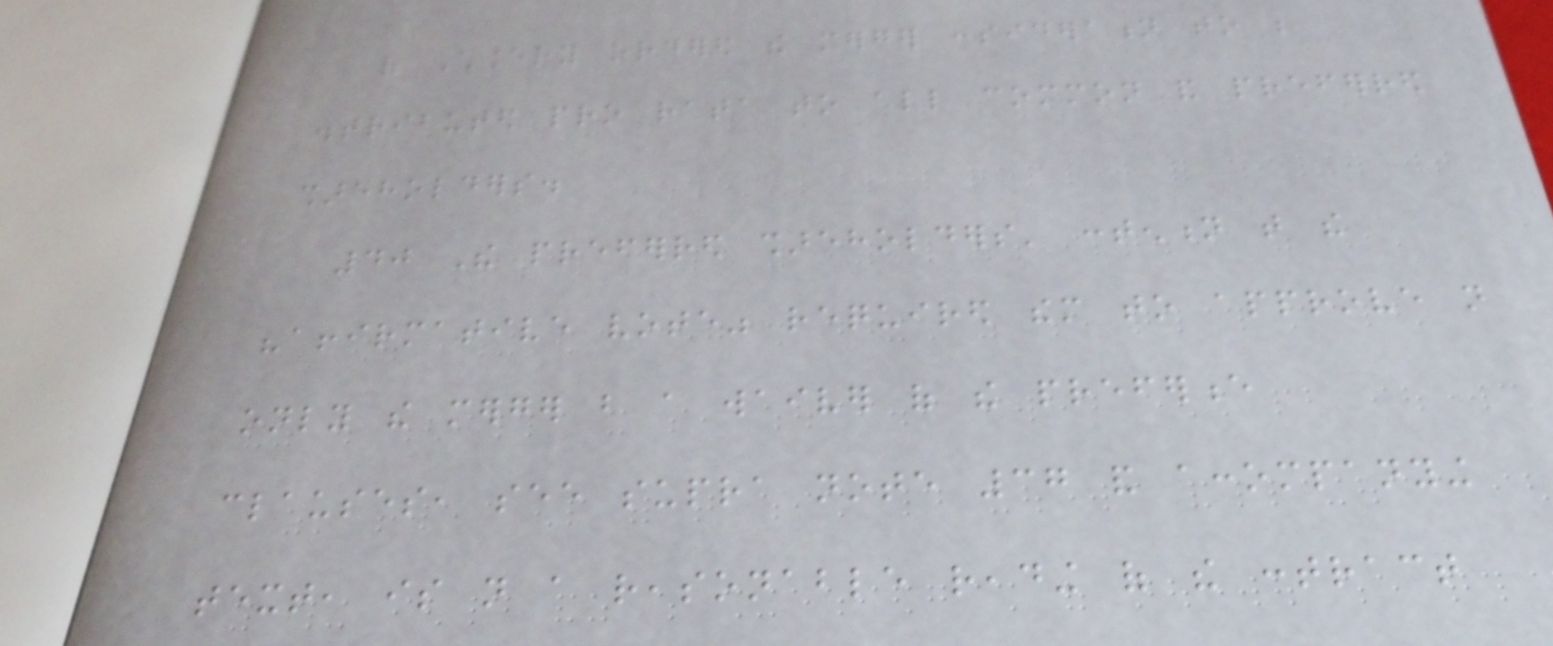of Chancery ordered the merger consideration to be
distributed pro rata to all common and preferred
shareholders.
40 The preferred shareholders' contention that the
"affirmative vote" required them to approve not
only the merger but a waiver of the preference
clauses, see supra note 37 and accompanying
text, is not a reasonable reading of the contract
